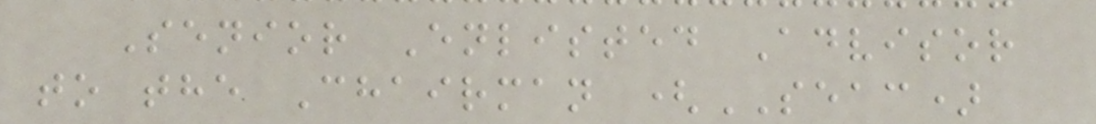Senior Enlisted Advisor
to the Chairman (SEAC)
